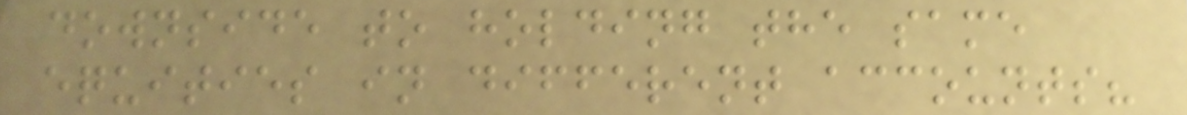downside to holding the same
equities in different accounts?
